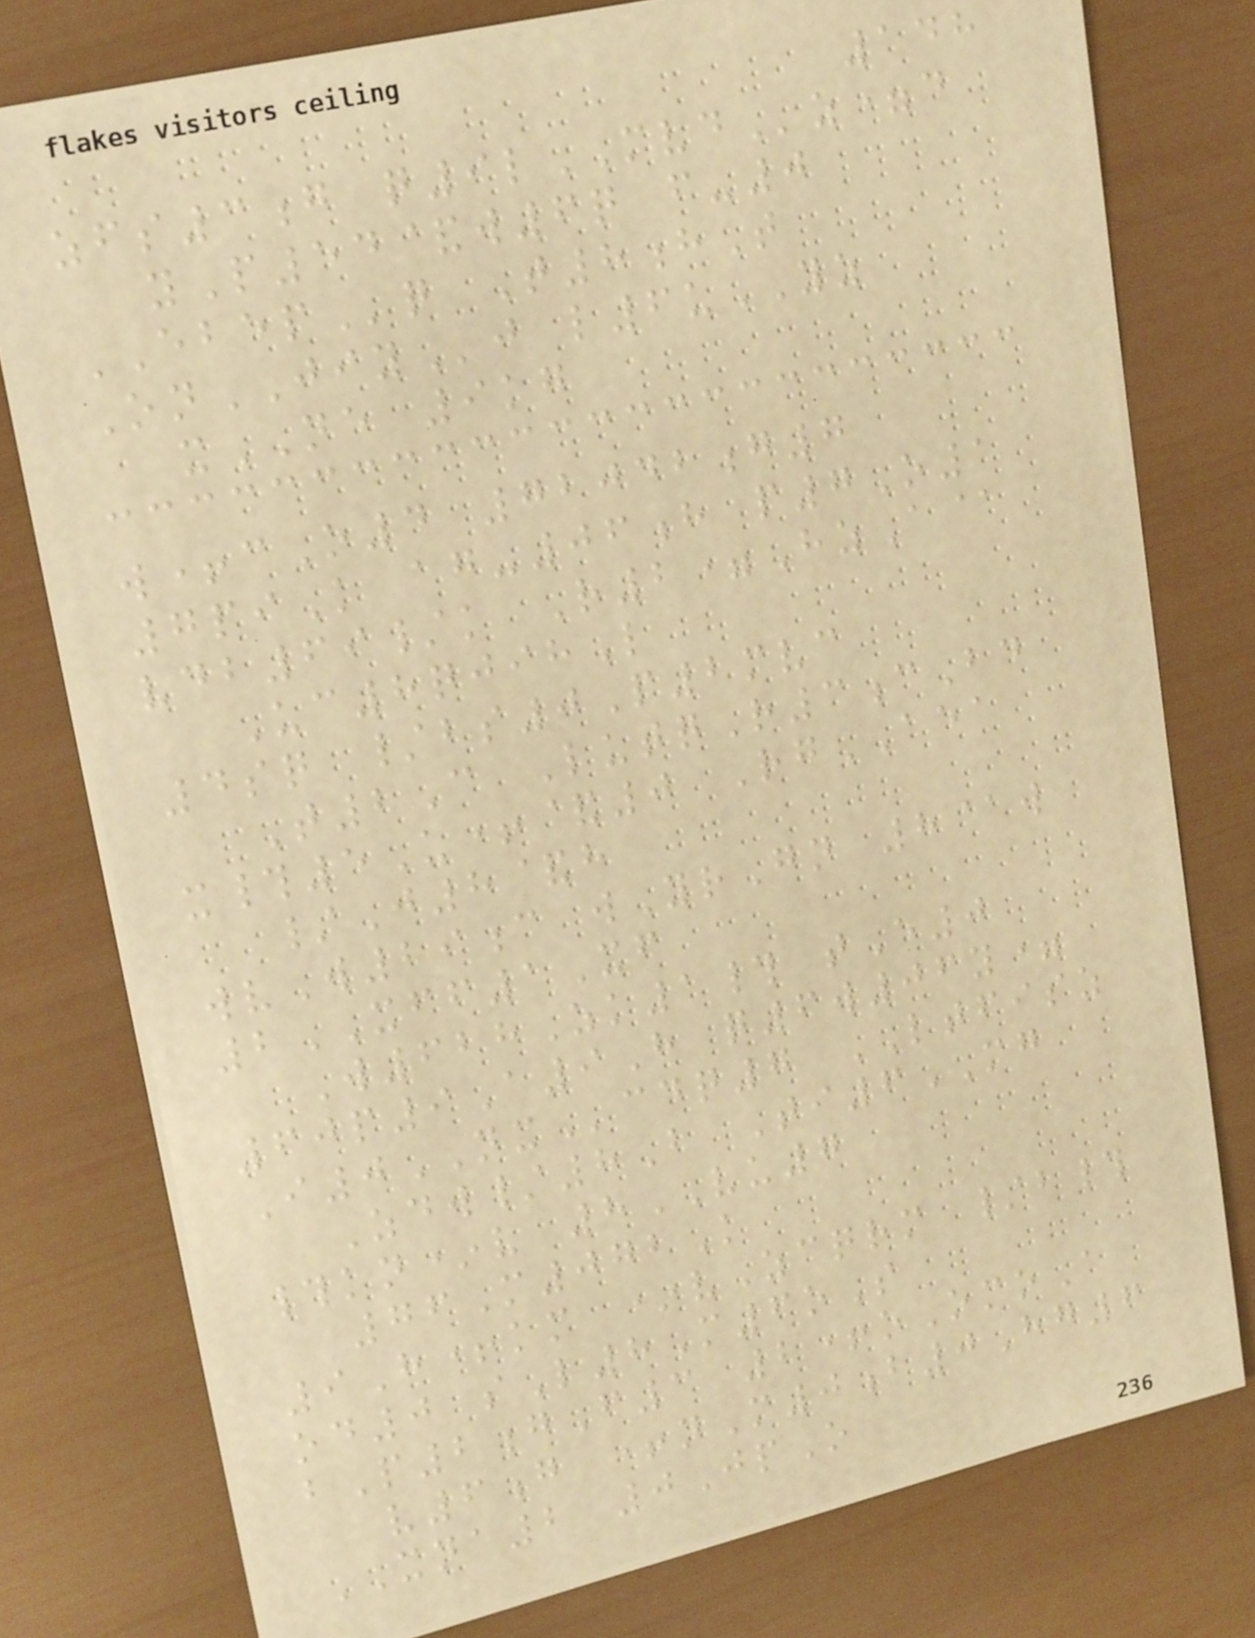148
zfs3g q9lMVDz=d
yP54&w6q f-0
EBEPq T8hT
OnJIYj l6uYZ
xNE 9kg
w+cO4 72042g7
7piK ag-06h p7O1
vdb69/k R2=HzA@
Uc8qjihL
4sq /bs0P2mvc
T2C LutqR3cBd
x#5U+&0 RgAEA
/J8&h
wvW29c wYrGn 8@w
2XFF1Xf
W628Zk1# tE0
60p9A9H q6w06y=
I0NXcdq7 LTFISZ
Zdw/8B Ti6MG
#kn*v 8VU7
76M072K
9H+km *vZcqrm /b#
od0 sL8M6oS
bP2gF3 2+oOmoA
v6g +nM0b0Hg6
XNA2 0JpO
